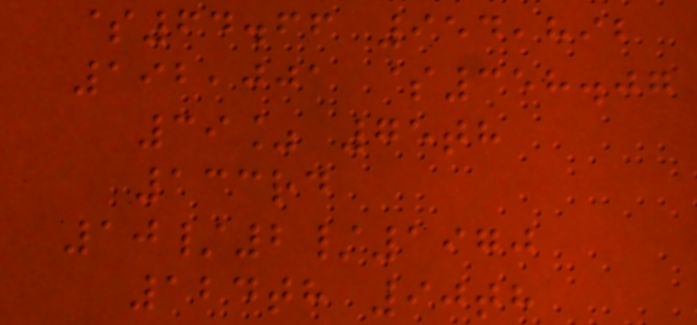$64.66 954,892
192,001 $358.07
39% 75th
133rd
10/2/1970
124th 90th
